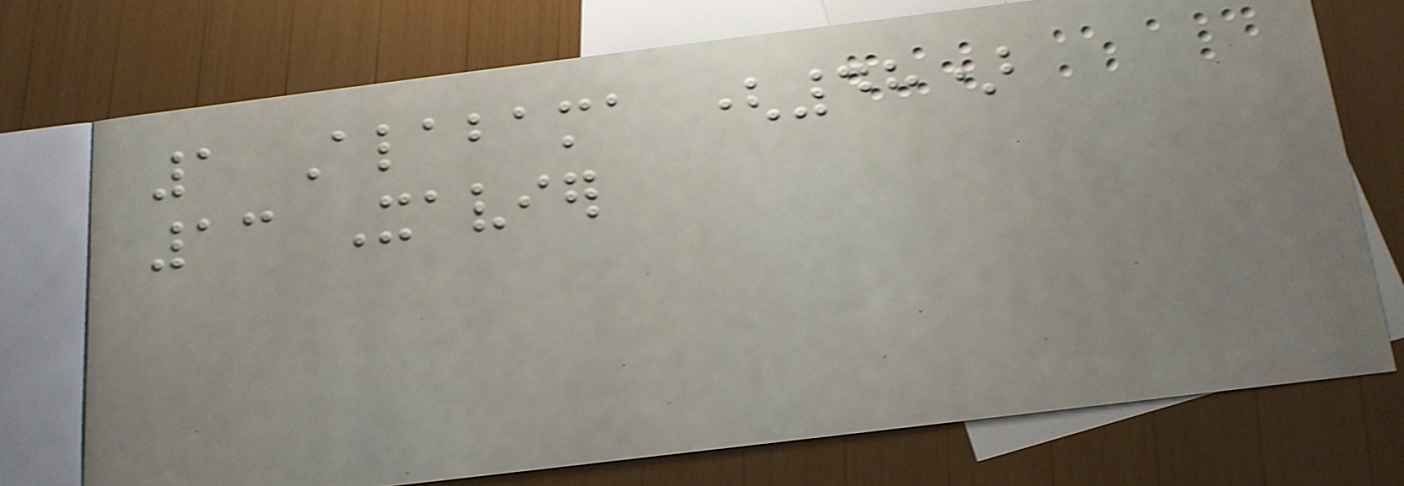1 Alabama (48)
13 Xavier
